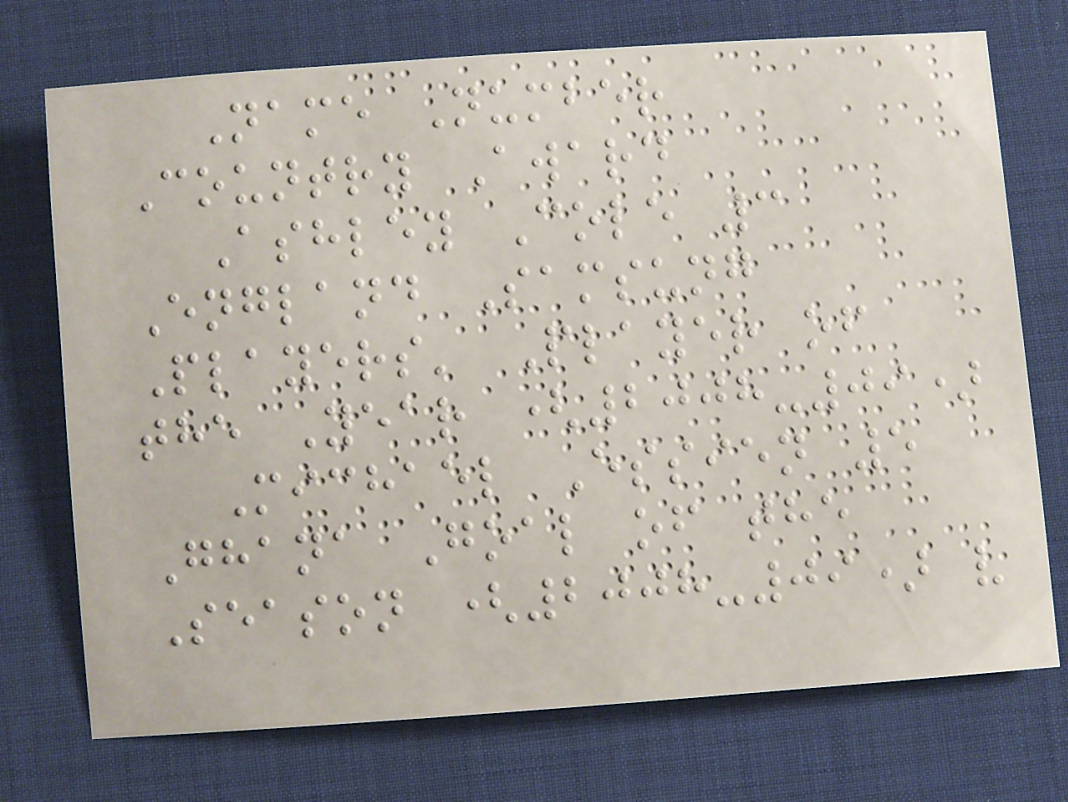Name Number
Country Award
Ashley Cole 3
England Samsung
Players' Player of
the Year (2008-09)
Michael Essien 5
Ghana Goal of the
Season (2008-09) v
